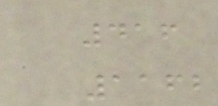416
1162
